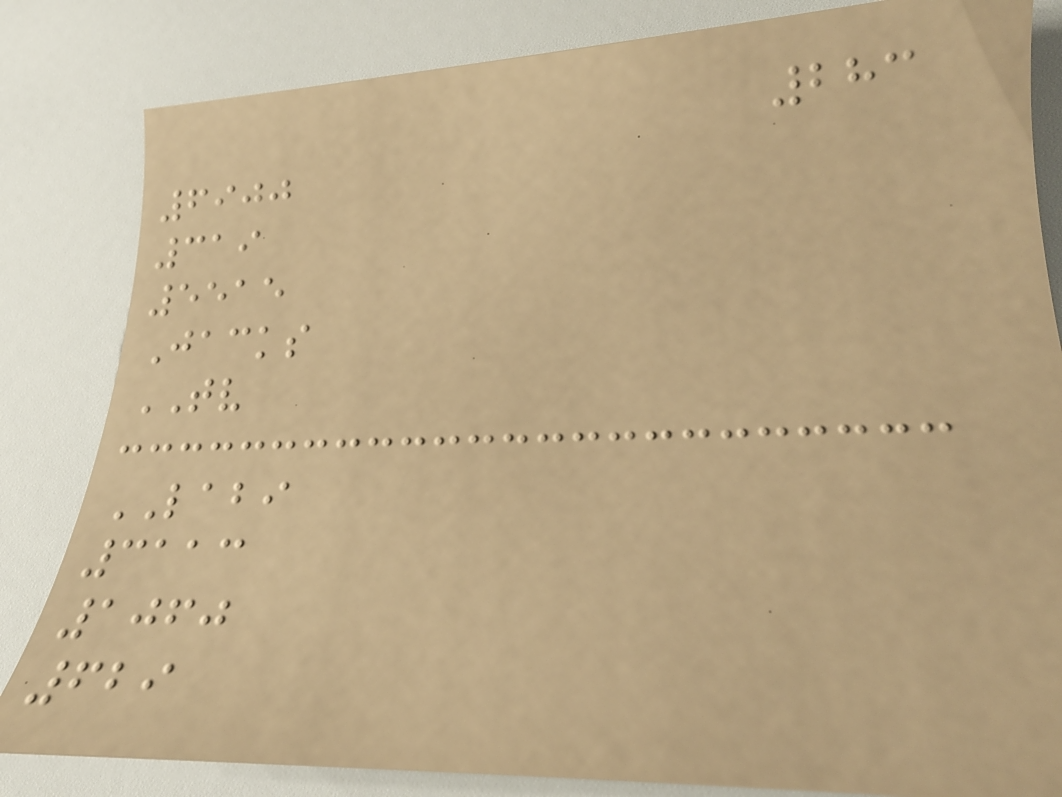283
6900
319
5515
Jacks
TV
LABI
3113
1060
629
